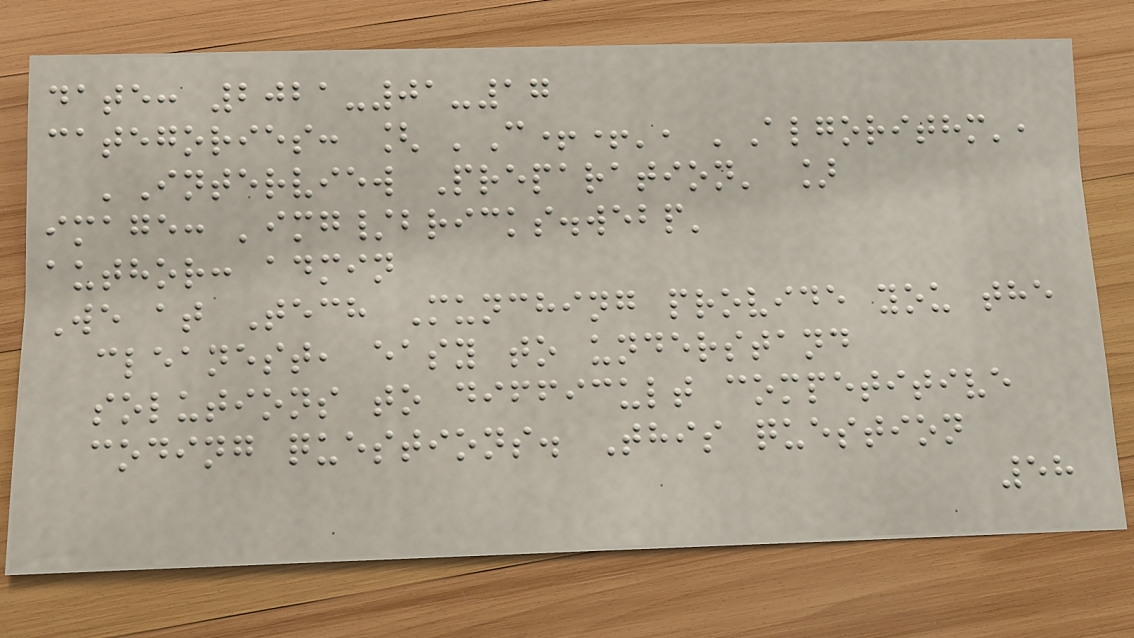date: 2021-01-17
categories: [ 'C++', 'Algorithm',
'Interview Preparation' ]
image: 'img/bricks.webp'
author: admin
We at Tech Munching provide you the
cleanest, easy to understand
solutions to difficult competitive
coding questions. This question
58
